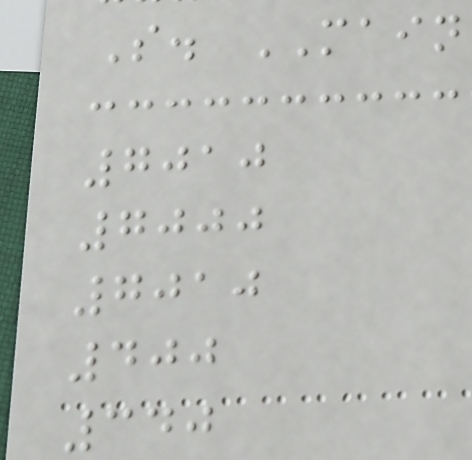S. MAIN
7010
7000
7010
400
340
